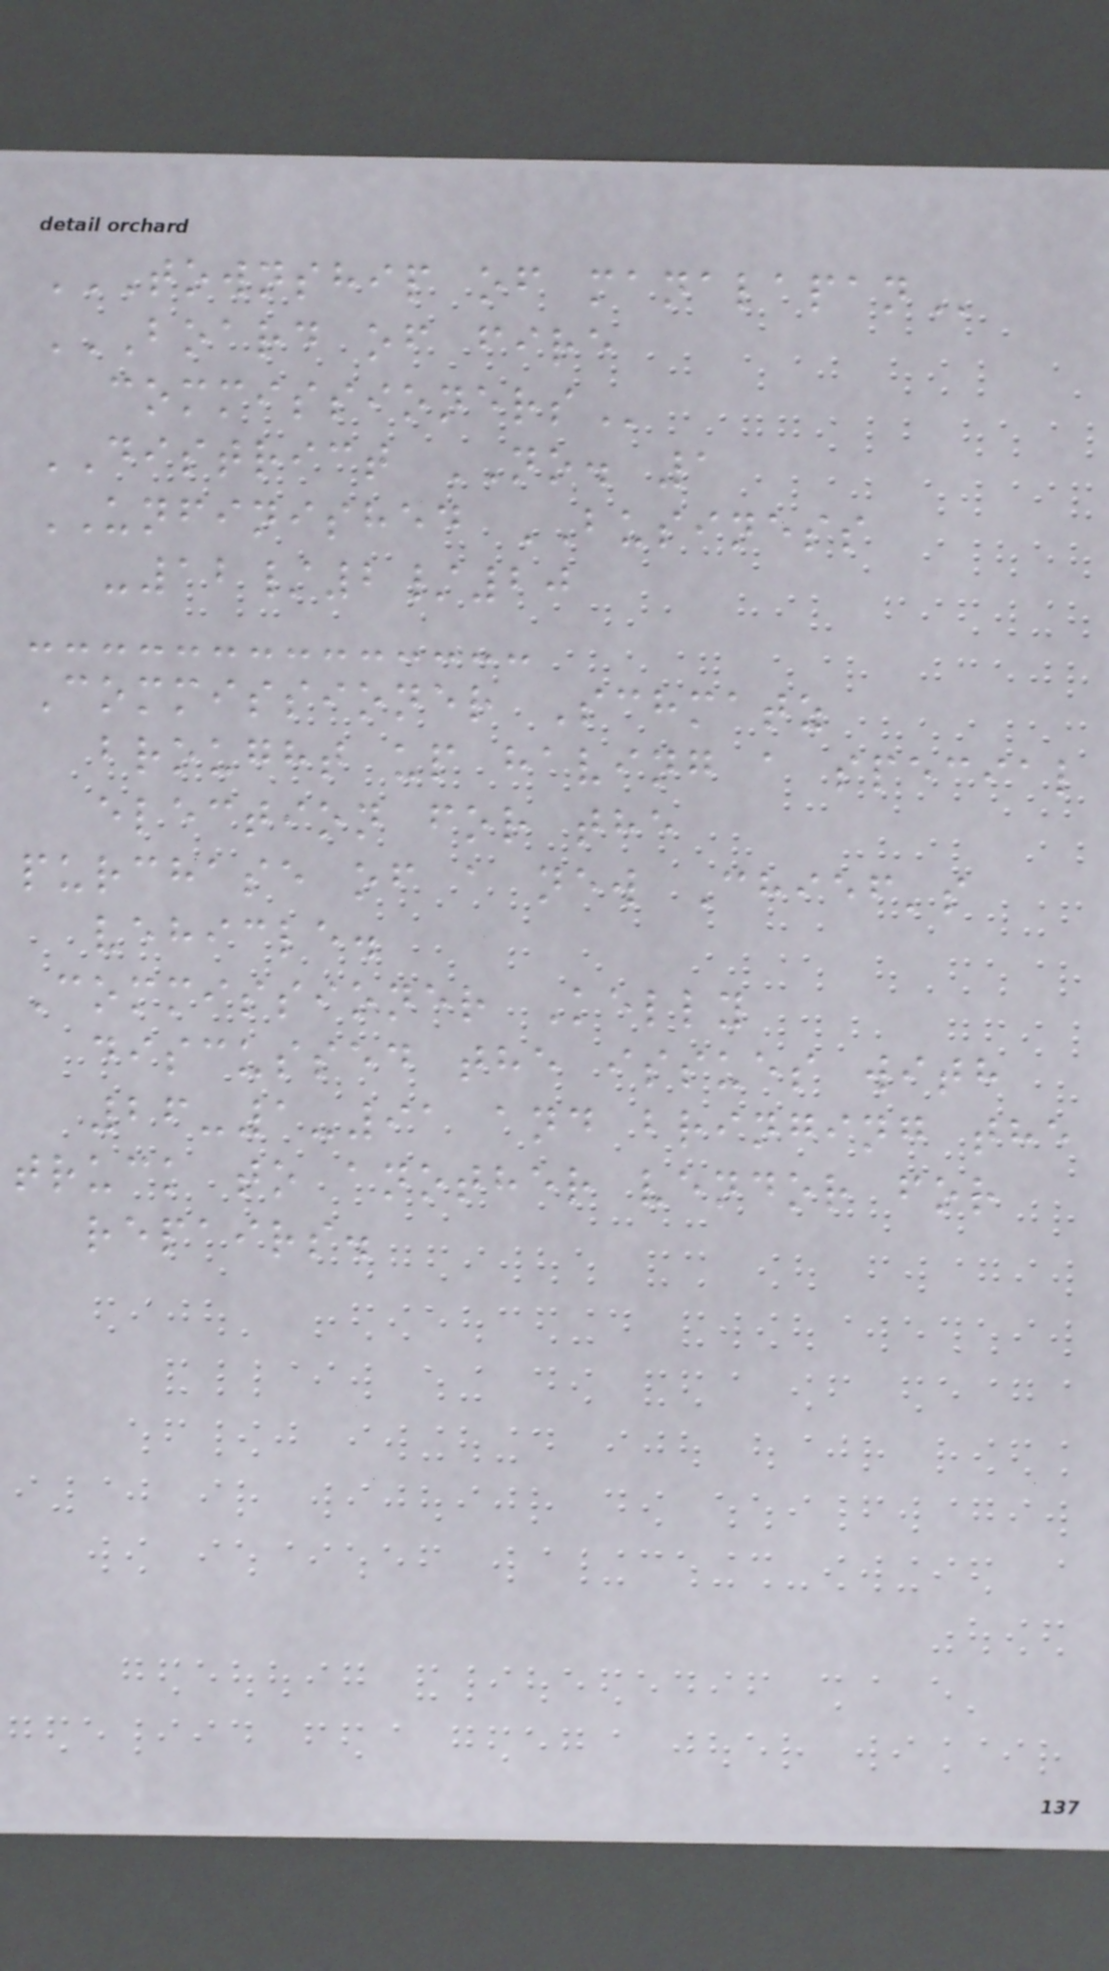TOWNSHIP OF MANALAPAN
BOARD OF FIRE
DISTRICT NO. 1
UNFINISHED BUSINESS
-12/2/20
Commissioner Schmatz
brought up having a special
election for the
purchase of a new Chief's
vehicle.
Commissioner Kelly
discussed the issues with
26-1-91 and bringing the
truck to another vendor for
repairs.
